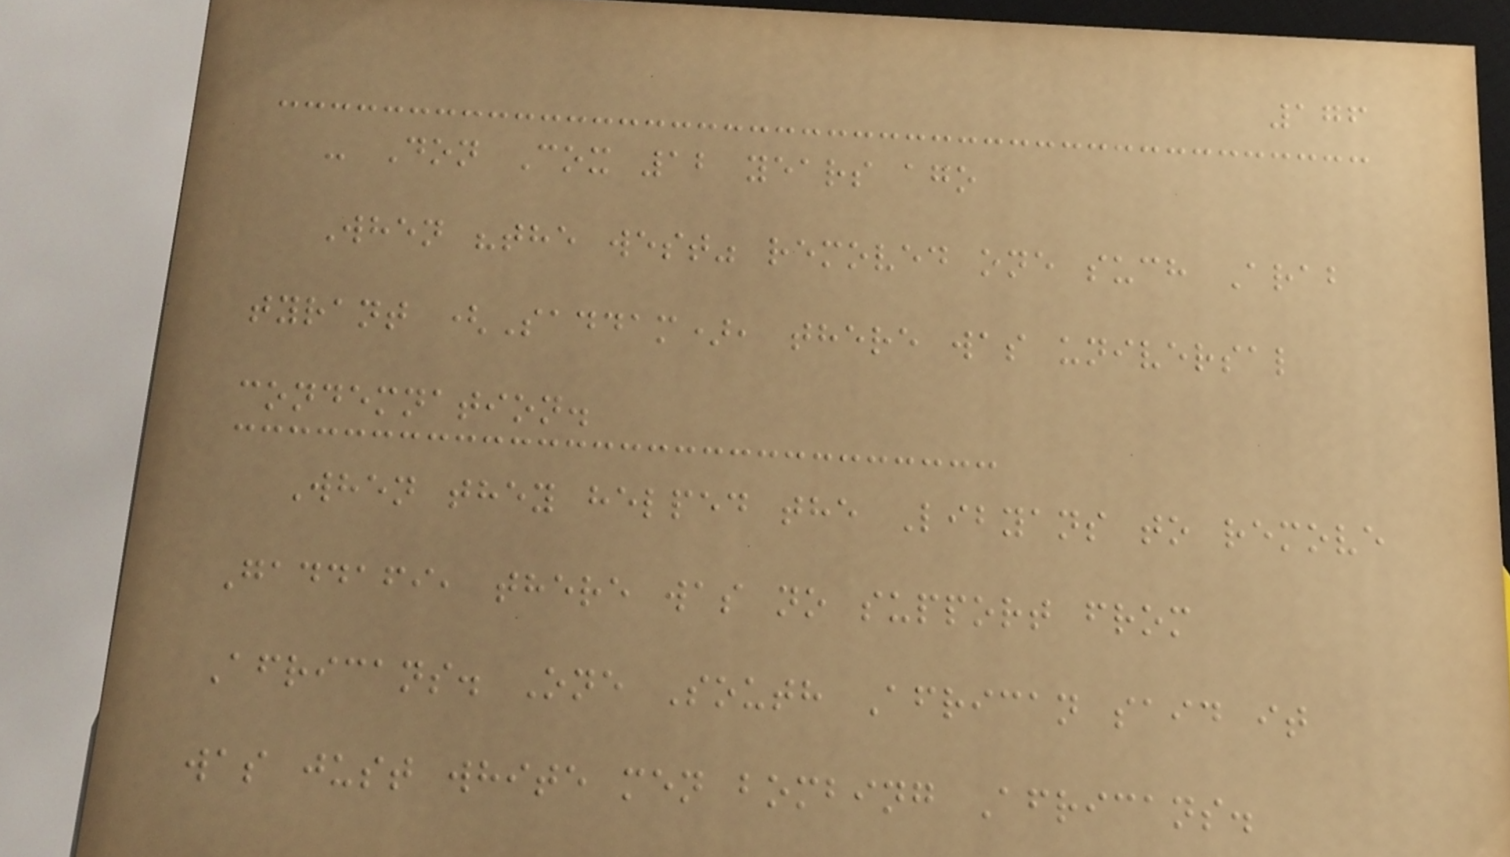176
- Don Cox 12 years ago
When "the west" removed one such Arab
tyrant (Saddam), there was universal
condemnation.
When they helped the Libyans to remove
Gaddafi, there was no support from
Africans. One South African said it
was just white men bombing Africans.
